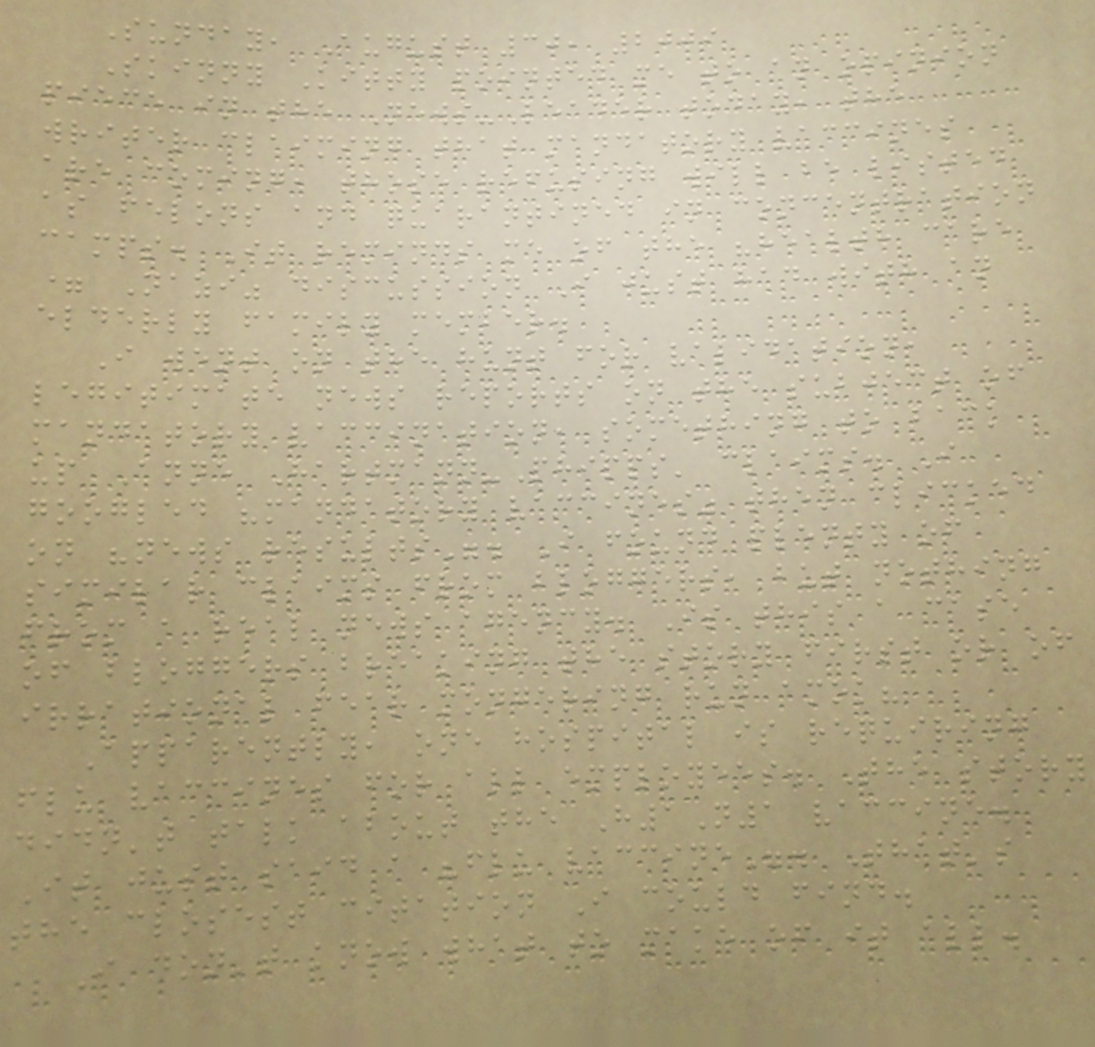Sunday, August 30, 2009
Skinny Kitty pointed me to an opinion
piece in the News-Leader today, the
writer claiming that mandatory vaccines
are coming, those refusing will be listed
as felons and quarantined in concentration
camps. It reminds me of the "health care
= Nazi" discussion I just had with an
elderly family member.
I went on the hunt for validation,
legitimate news reports on the subject of
mandatory vaccination, something to back
up Anne Hartmann-Phipps' claims. I
googled "mandatory vaccines" then clicked
on "news results". I found plenty of
similar claims from bloggers, but nothing
from a real news agency. Is this a case
of bloggers breaking the story first or of
irrational fear mongering run amok?
Apparently, one hospital is requiring
flu vaccines for all employees. The story
didn't talk about the H1N1 vaccine.
It just said a "flu vaccine". That's
the closest citation I could find.
I don't know what to make of it all.
